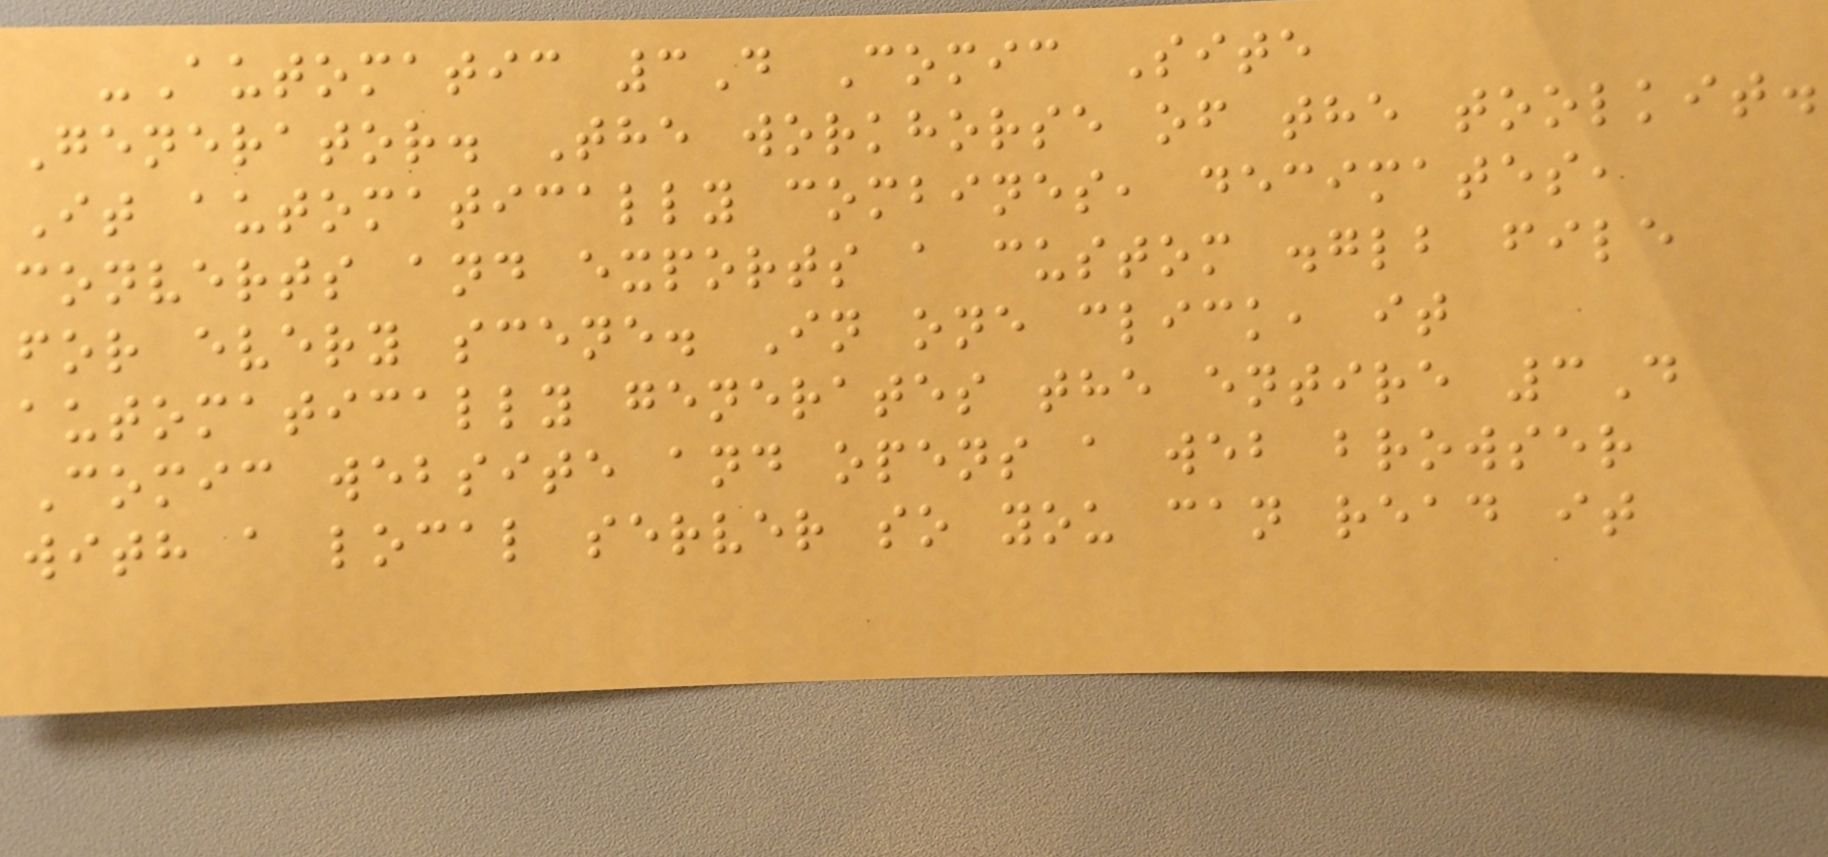-Automatic 3D Comic Site
Generator. The workhorse of the toolkit.
It automatically combines, decimates,
converts and exports a custom .glb file
for every scene. In one click, it
automatically generates the entire 3D
Comic website and opens a web browser
with a local server so you can read it
